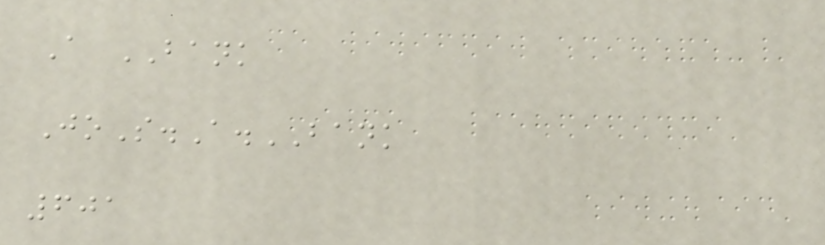A BANK
JoS.A.BANK
601
